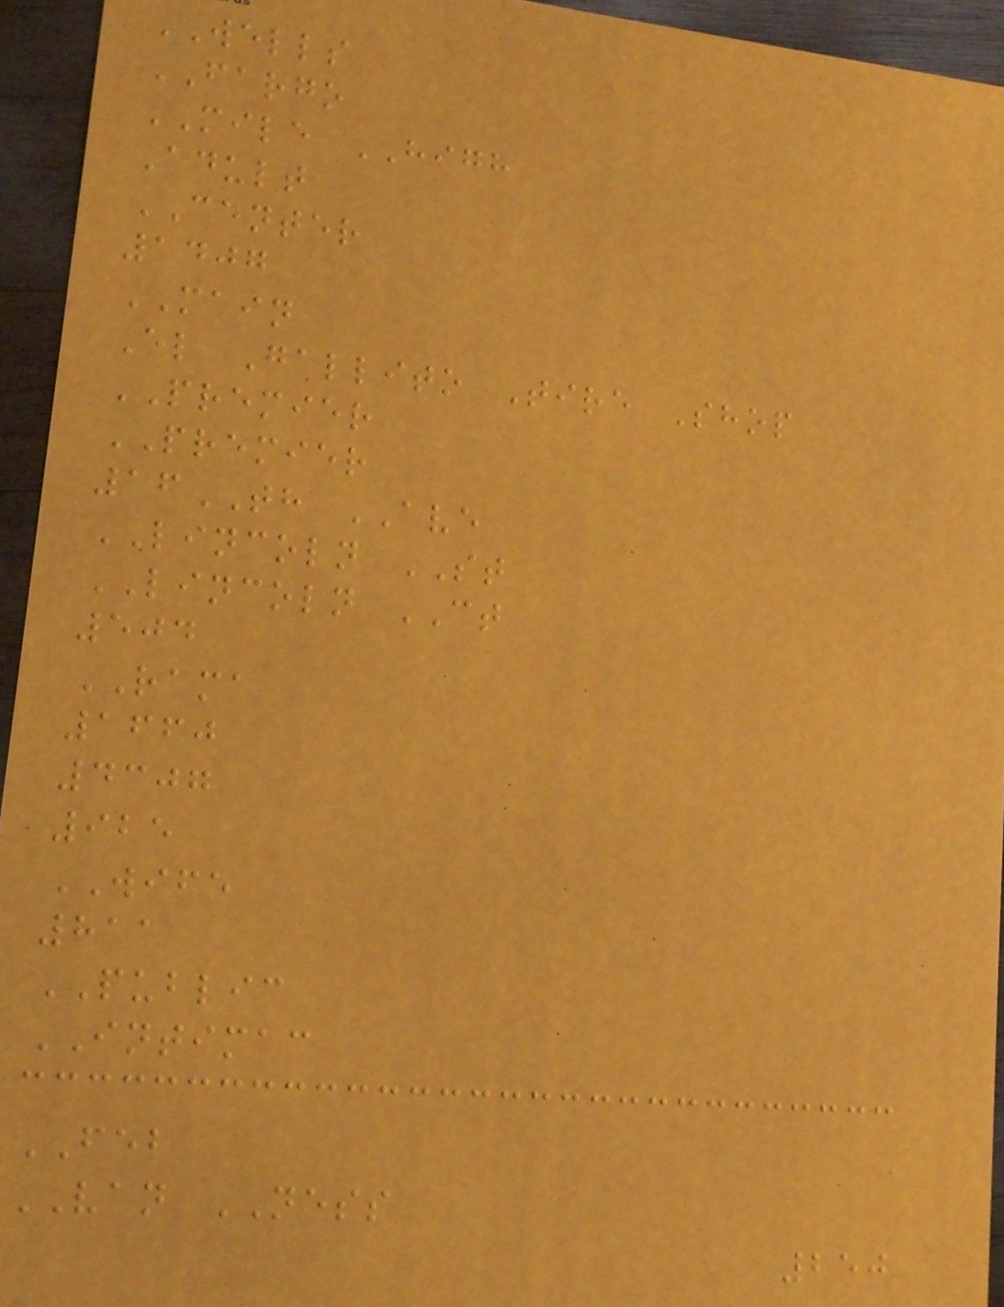WELLS
FARGO
MILE HIGH
Adult
CENTER
1407
MAIN
El Gallito Tire Shop
PREMIER
PREMIER
16TH AVE
LINCOLN ST
LINCOLN CT
504
RAMA
1660
4307
925
WIFE
811
PUBLIC
INTIMAC
FEB
VAN NESS
250
